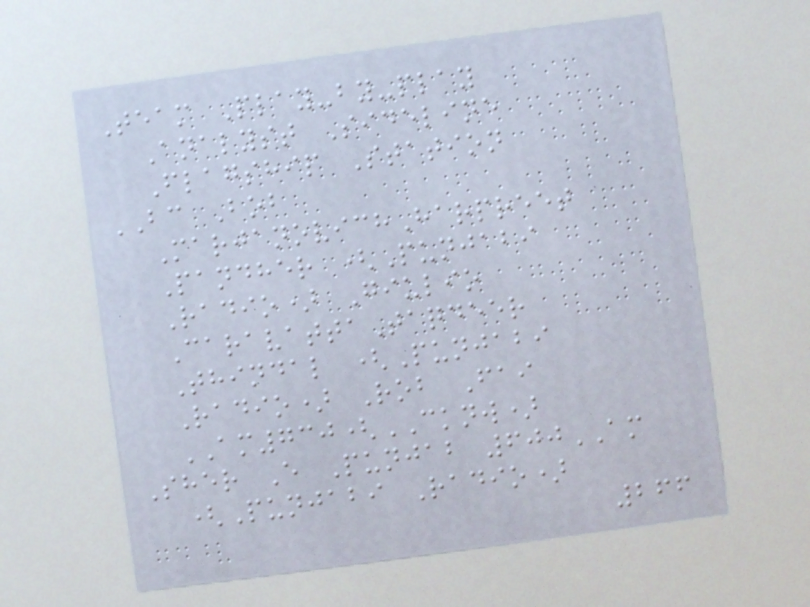Team Play-by-play
Analyst Sideline
Flagship Station
BC Bob
MarjanovichHarpreet
Pandher (Punjabi
Radio) Giulio
CaravattaTaqdeer
Thindal (Punjabi
Radio) Rob Fai
AM730(CKNW)
Sher E Punjab 600AM
(Punjabi Radio)
266
